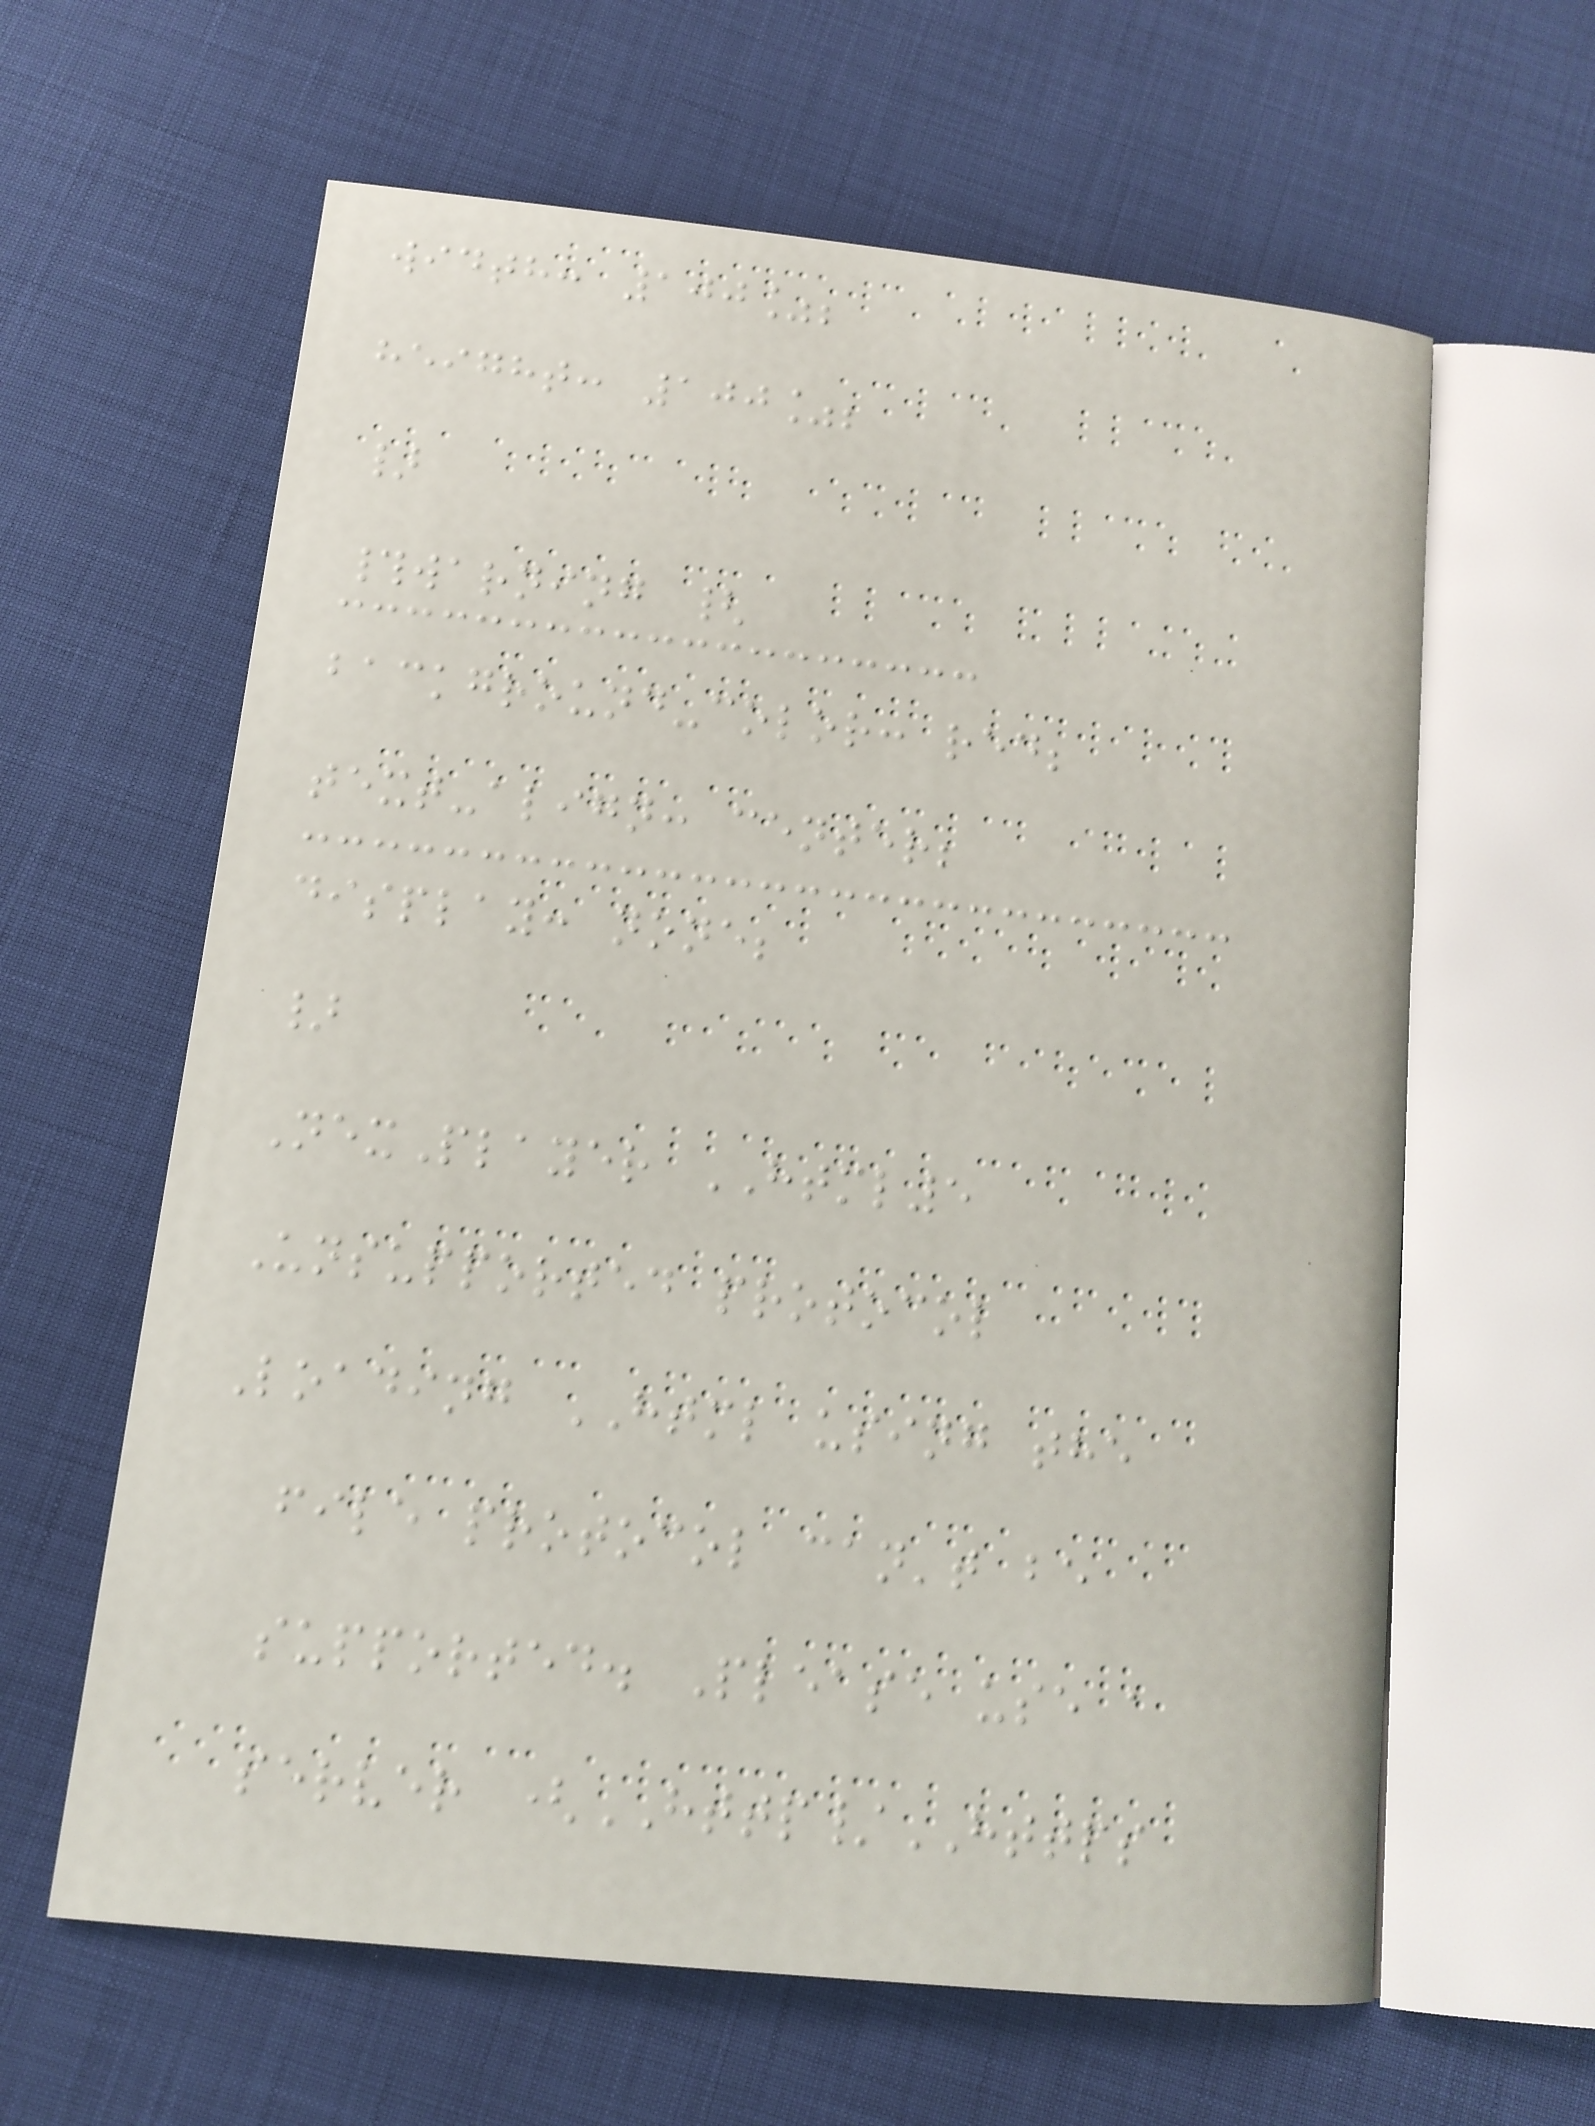width: 100%;
height: 100%;
}
#warning {
background-color: red;
text-align: center;
display: none;
}
NexPlayer HTML5
Unsupported protocol
Loading HTML using the
file protocol can't be
supported. Please use a
server (HTTP/HTTPS
